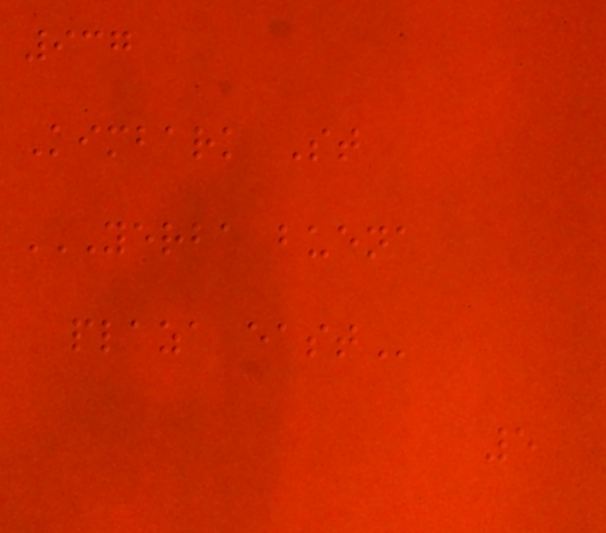937
Kimbark St
YERBA BUENA
PLAZA EAST
5
